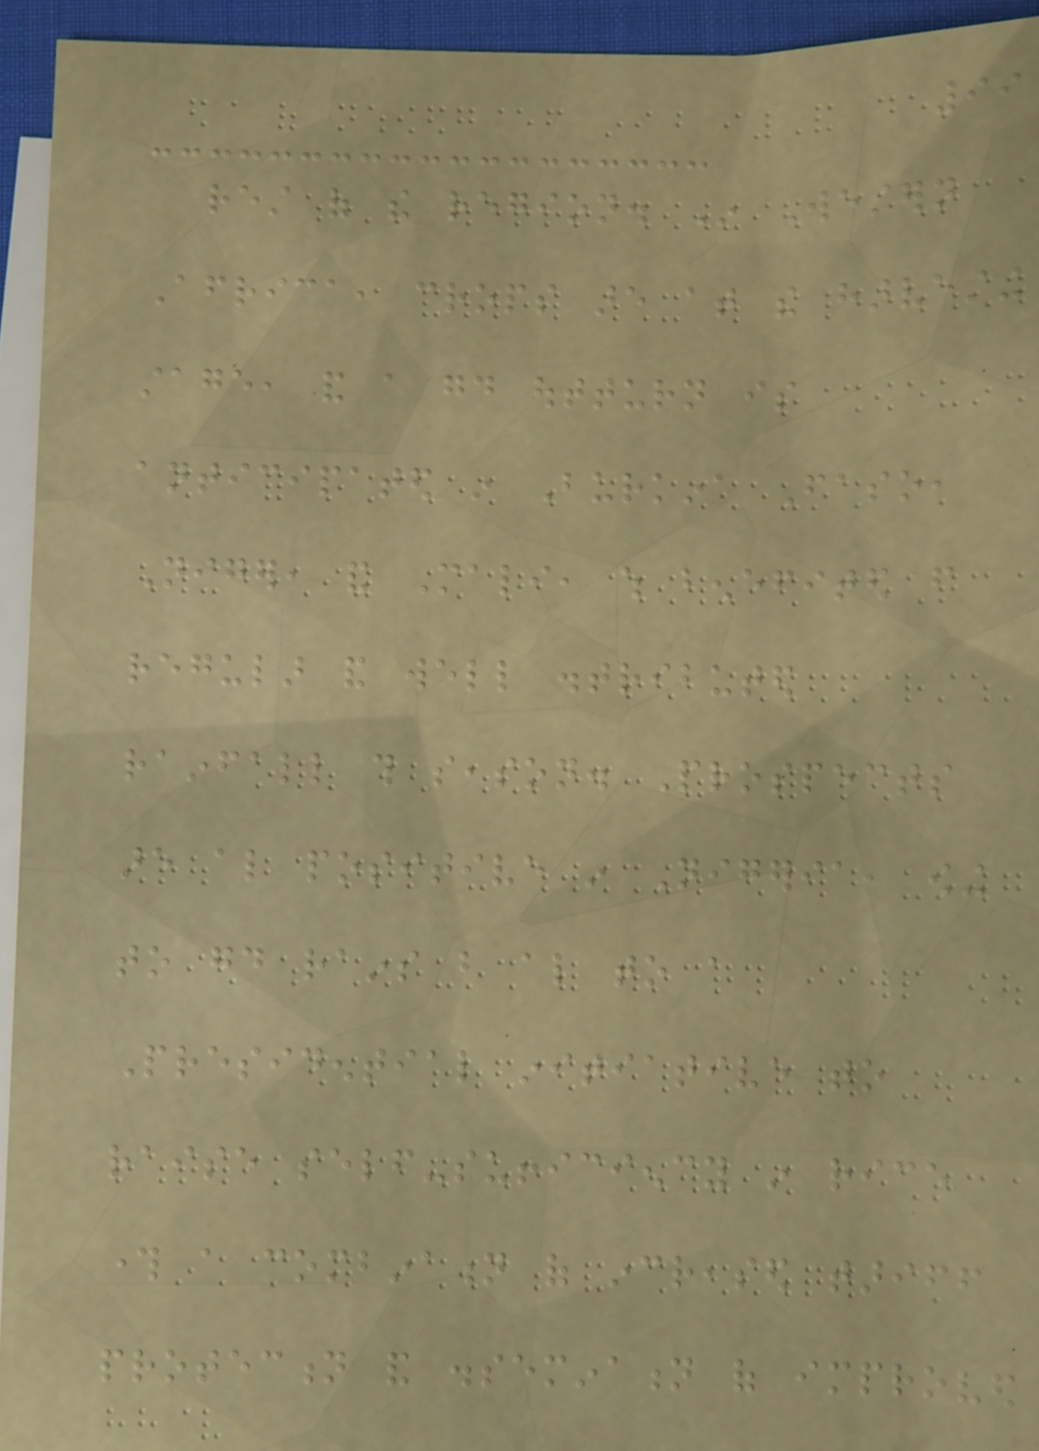99
rest of the region. In Western
Africa, crops are at the harvesting
stage, and a good outturn is
anticipated in Burkina Faso,
Niger, and Mali, which benefited from
regular and well distributed
rainfall this season. Prospects
are also positive in Nigeria, owing
to good rains but also to a
Presidential initiative to
raise self-sufficiency in rice
through a combination of increased tariff
protection and dissemination of improved
